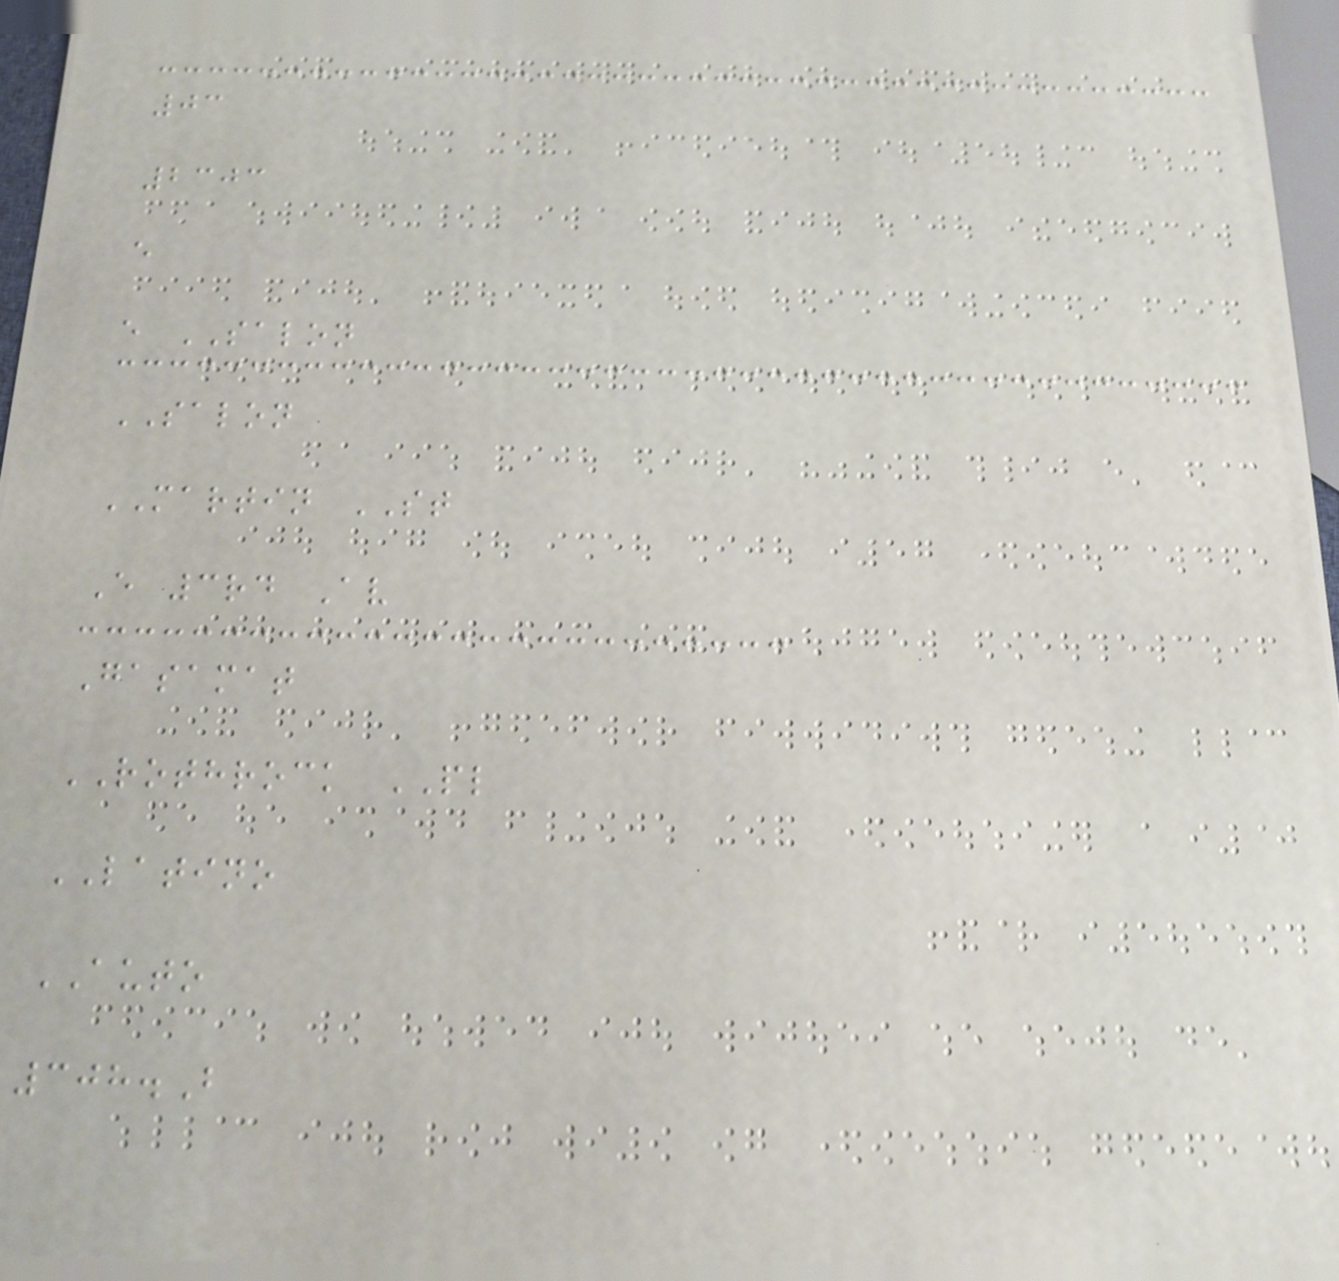03
2303
e
e SALON
SALON
MARTIN ST
E 3rd Av
Gasamat
ROTHROCK PL
LATINO
AUTO
308.B
